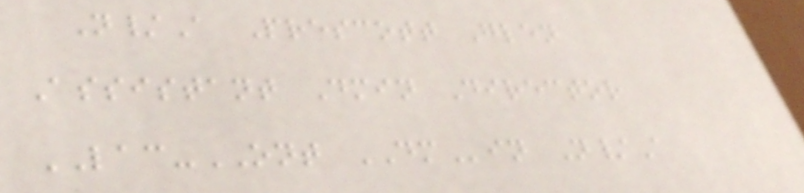N/A Prescott Glen
Assistant Dmin Director
LAC-ONT DMin N/A
